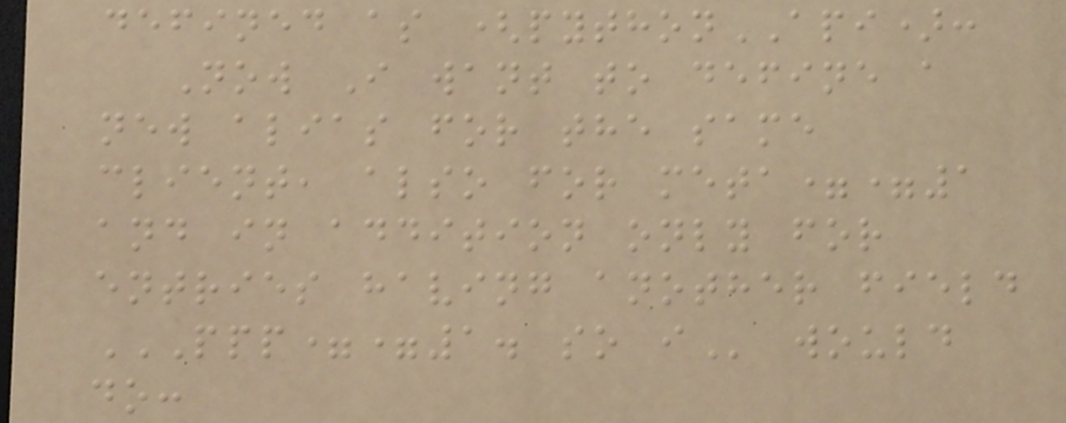defined as (pythonAPI):
Now I want to define a
new alias for the same
client, also for meta==1
and in addition only for
entries having another field
PPP==1. SO I would
do:
